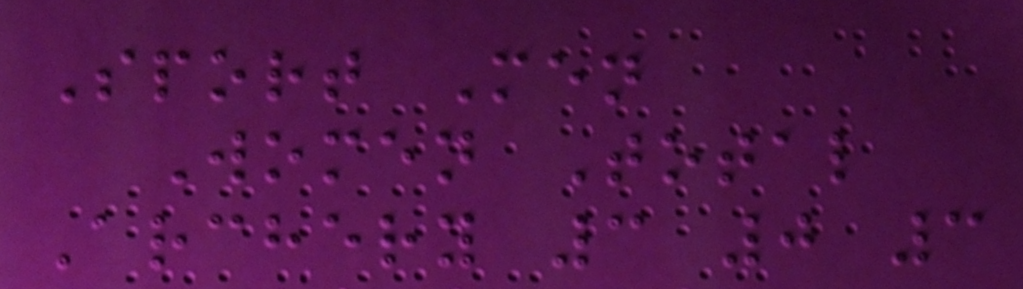Sport Men
Women Total
Archery 3 0 3
